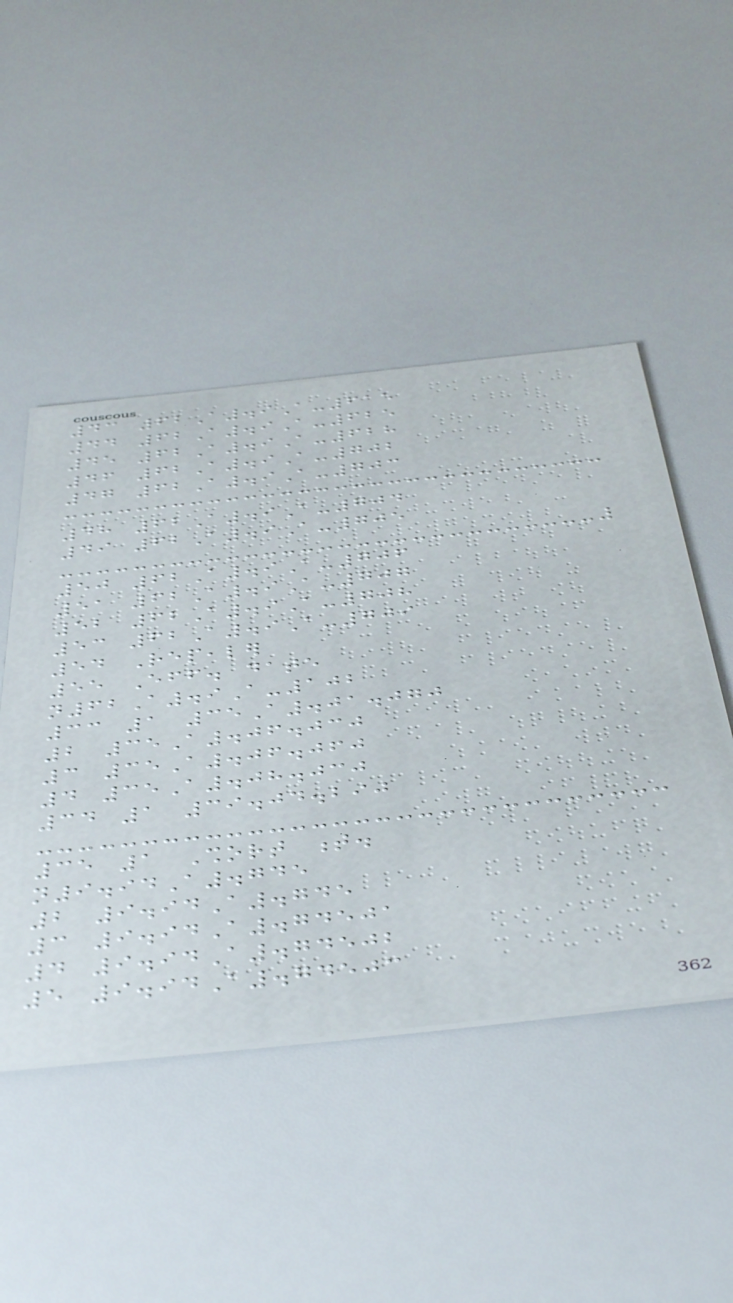43 62A.9A-615
44 62A.9A-625
45 62A.9A-628
46 62A.9A-702
47 62A.9A-703
48 62A.9A-704
49 62A.9A-705
50 62A.9A-706
51 62A.9A-707
52 62A.9A-708
53 62A.9A-709
54 Repealer
55 Eff. date
n62A.9A-102
33 1 35A.01.070
2 35A.06.030
3 35A.06.060
4 35A.08.030
34 1 39.04.290
35 1 Short t.
n9.94A.745
2 9.94A.745
3 9.94A.74501
4 9.94A.74502
5 9.94A.74503
